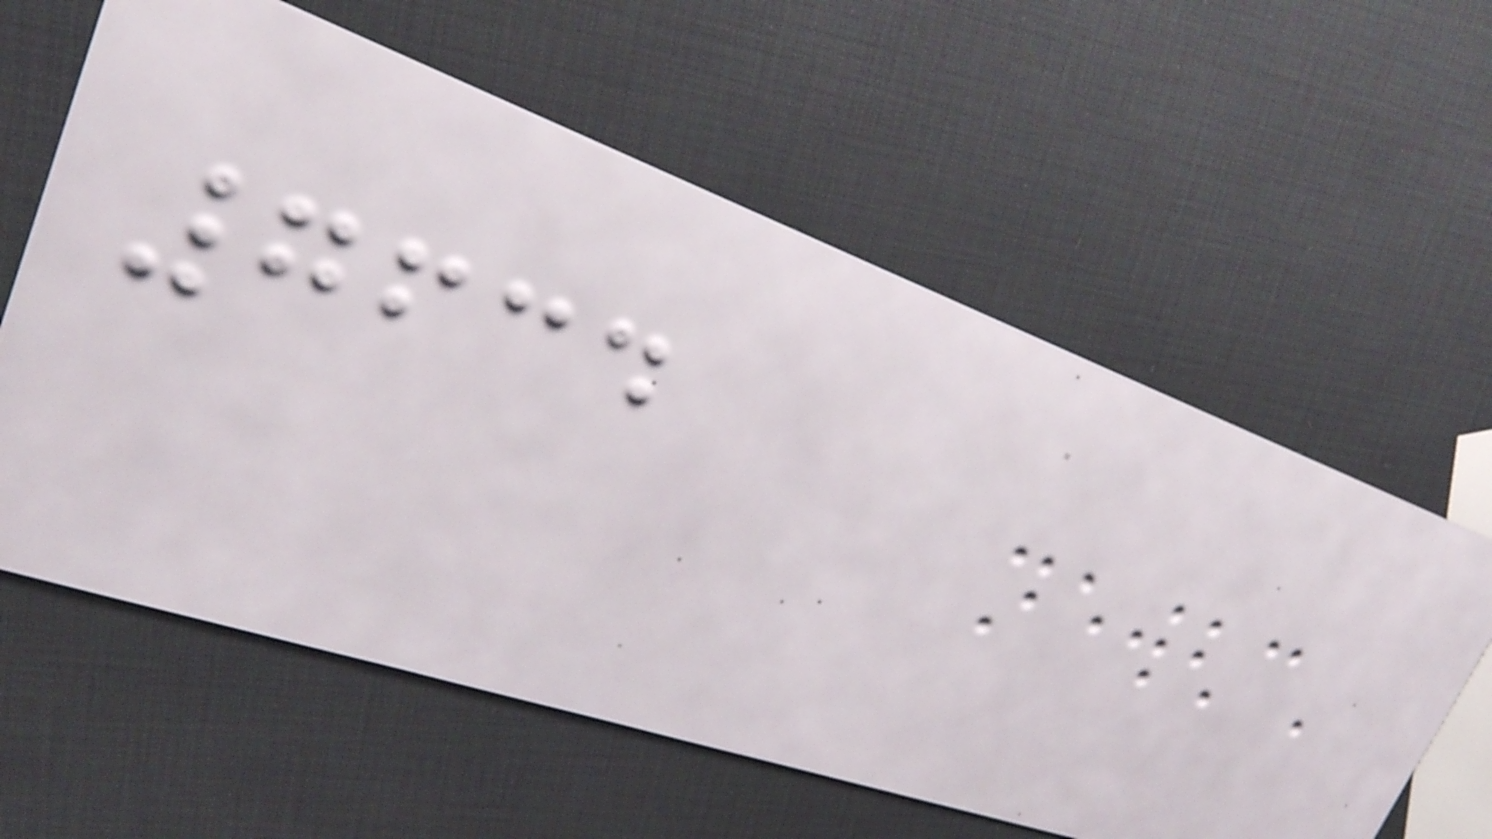7634
